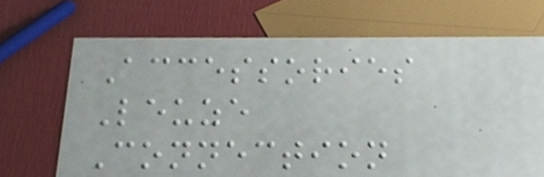Accessories
Leuze
Connection
